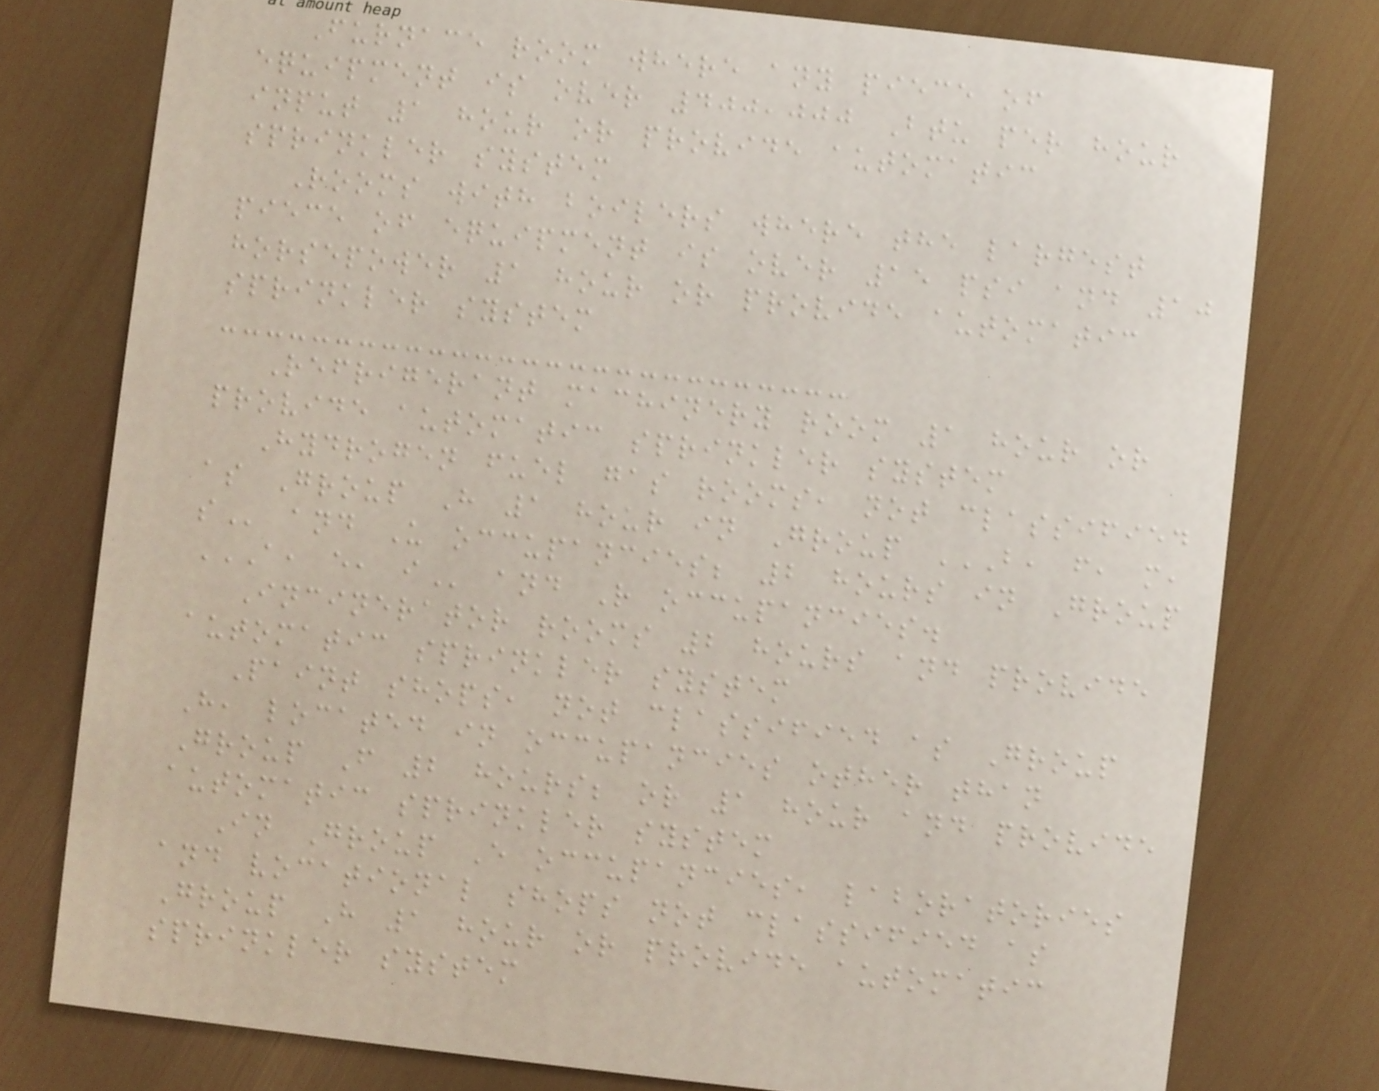Furnace room where any piece of
equipment is over 400,000 Btu per hour
input 1 hour or provide automatic
sprinkler system
Rooms with boilers where the largest
piece of equipment is over 15 psi and 10
horsepower 1 hour or provide automatic
sprinkler system
Refrigerant machinery room 1 hour or
provide automatic sprinkler system
Hydrogen fuel gas rooms, not classified
as Group H 1 hour in Group B, F, M,
S and U occupancies; 2 hours in Group
A, E, I and R occupancies.
Incinerator rooms 2 hours and provide
automatic sprinkler system
Paint shops, not classified as Group
H, located in occupancies other than
Group F 2 hours; or 1 hour and provide
automatic sprinkler system
In Group E occupancies, laboratories
and vocational shops not classified as
Group H 1 hour or provide automatic
sprinkler system
